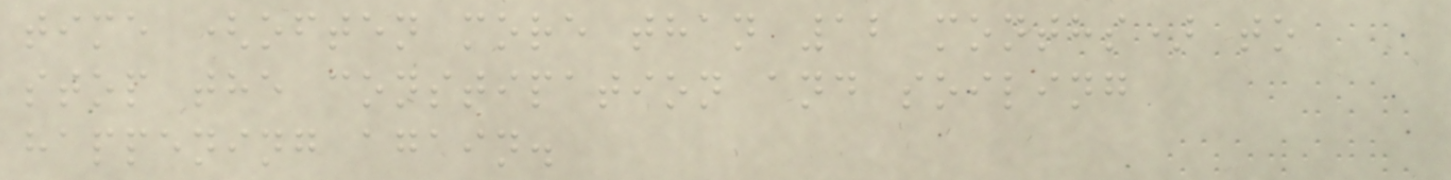time (often more than 12 months) to
stop the constipation and soiling
happening again.
